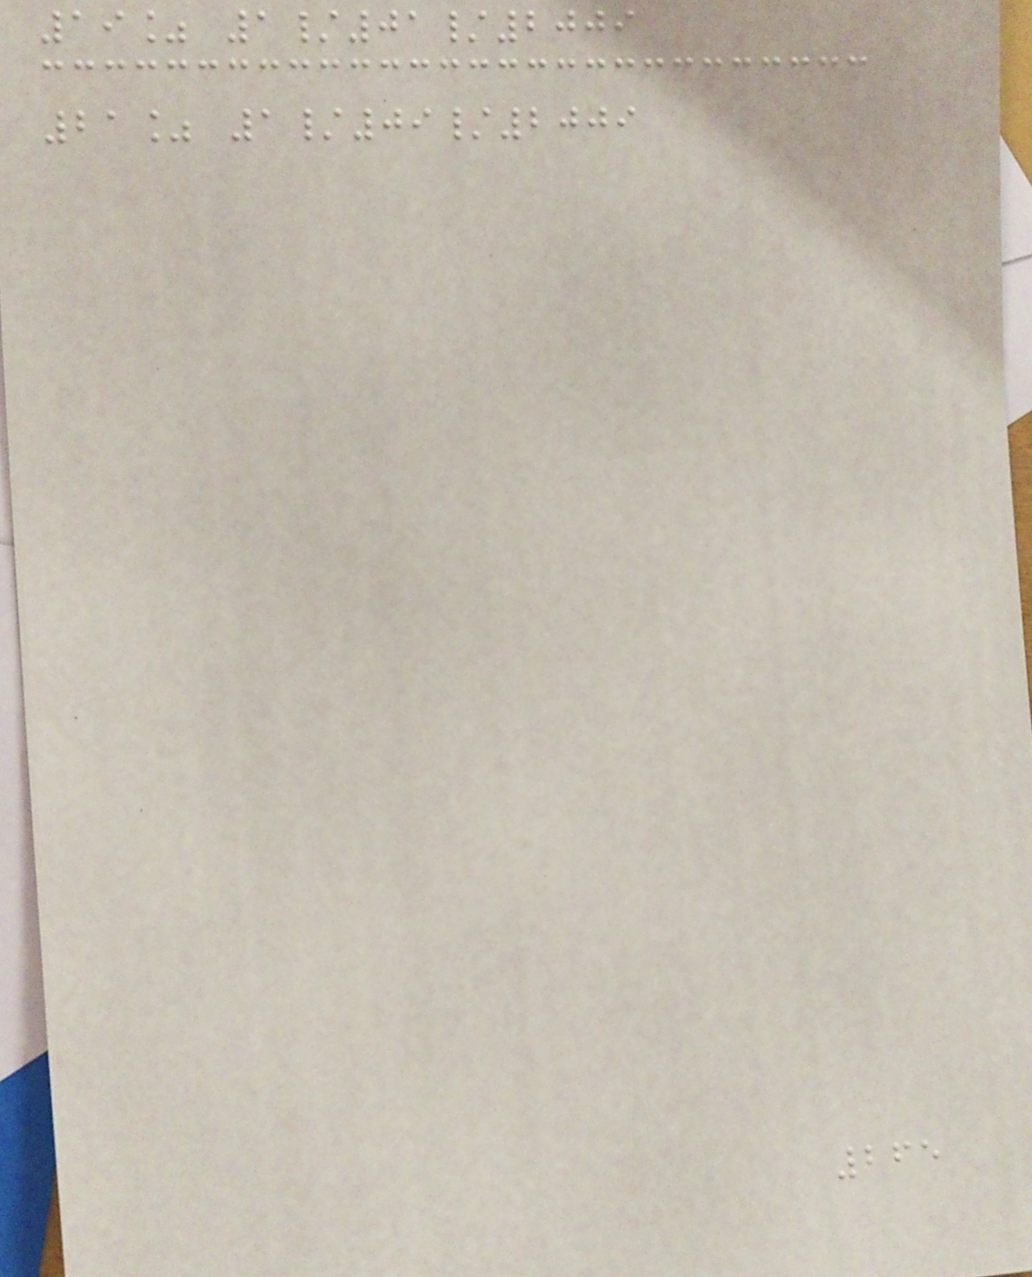19% 1/01/2009
21% 1/09/2009
265
